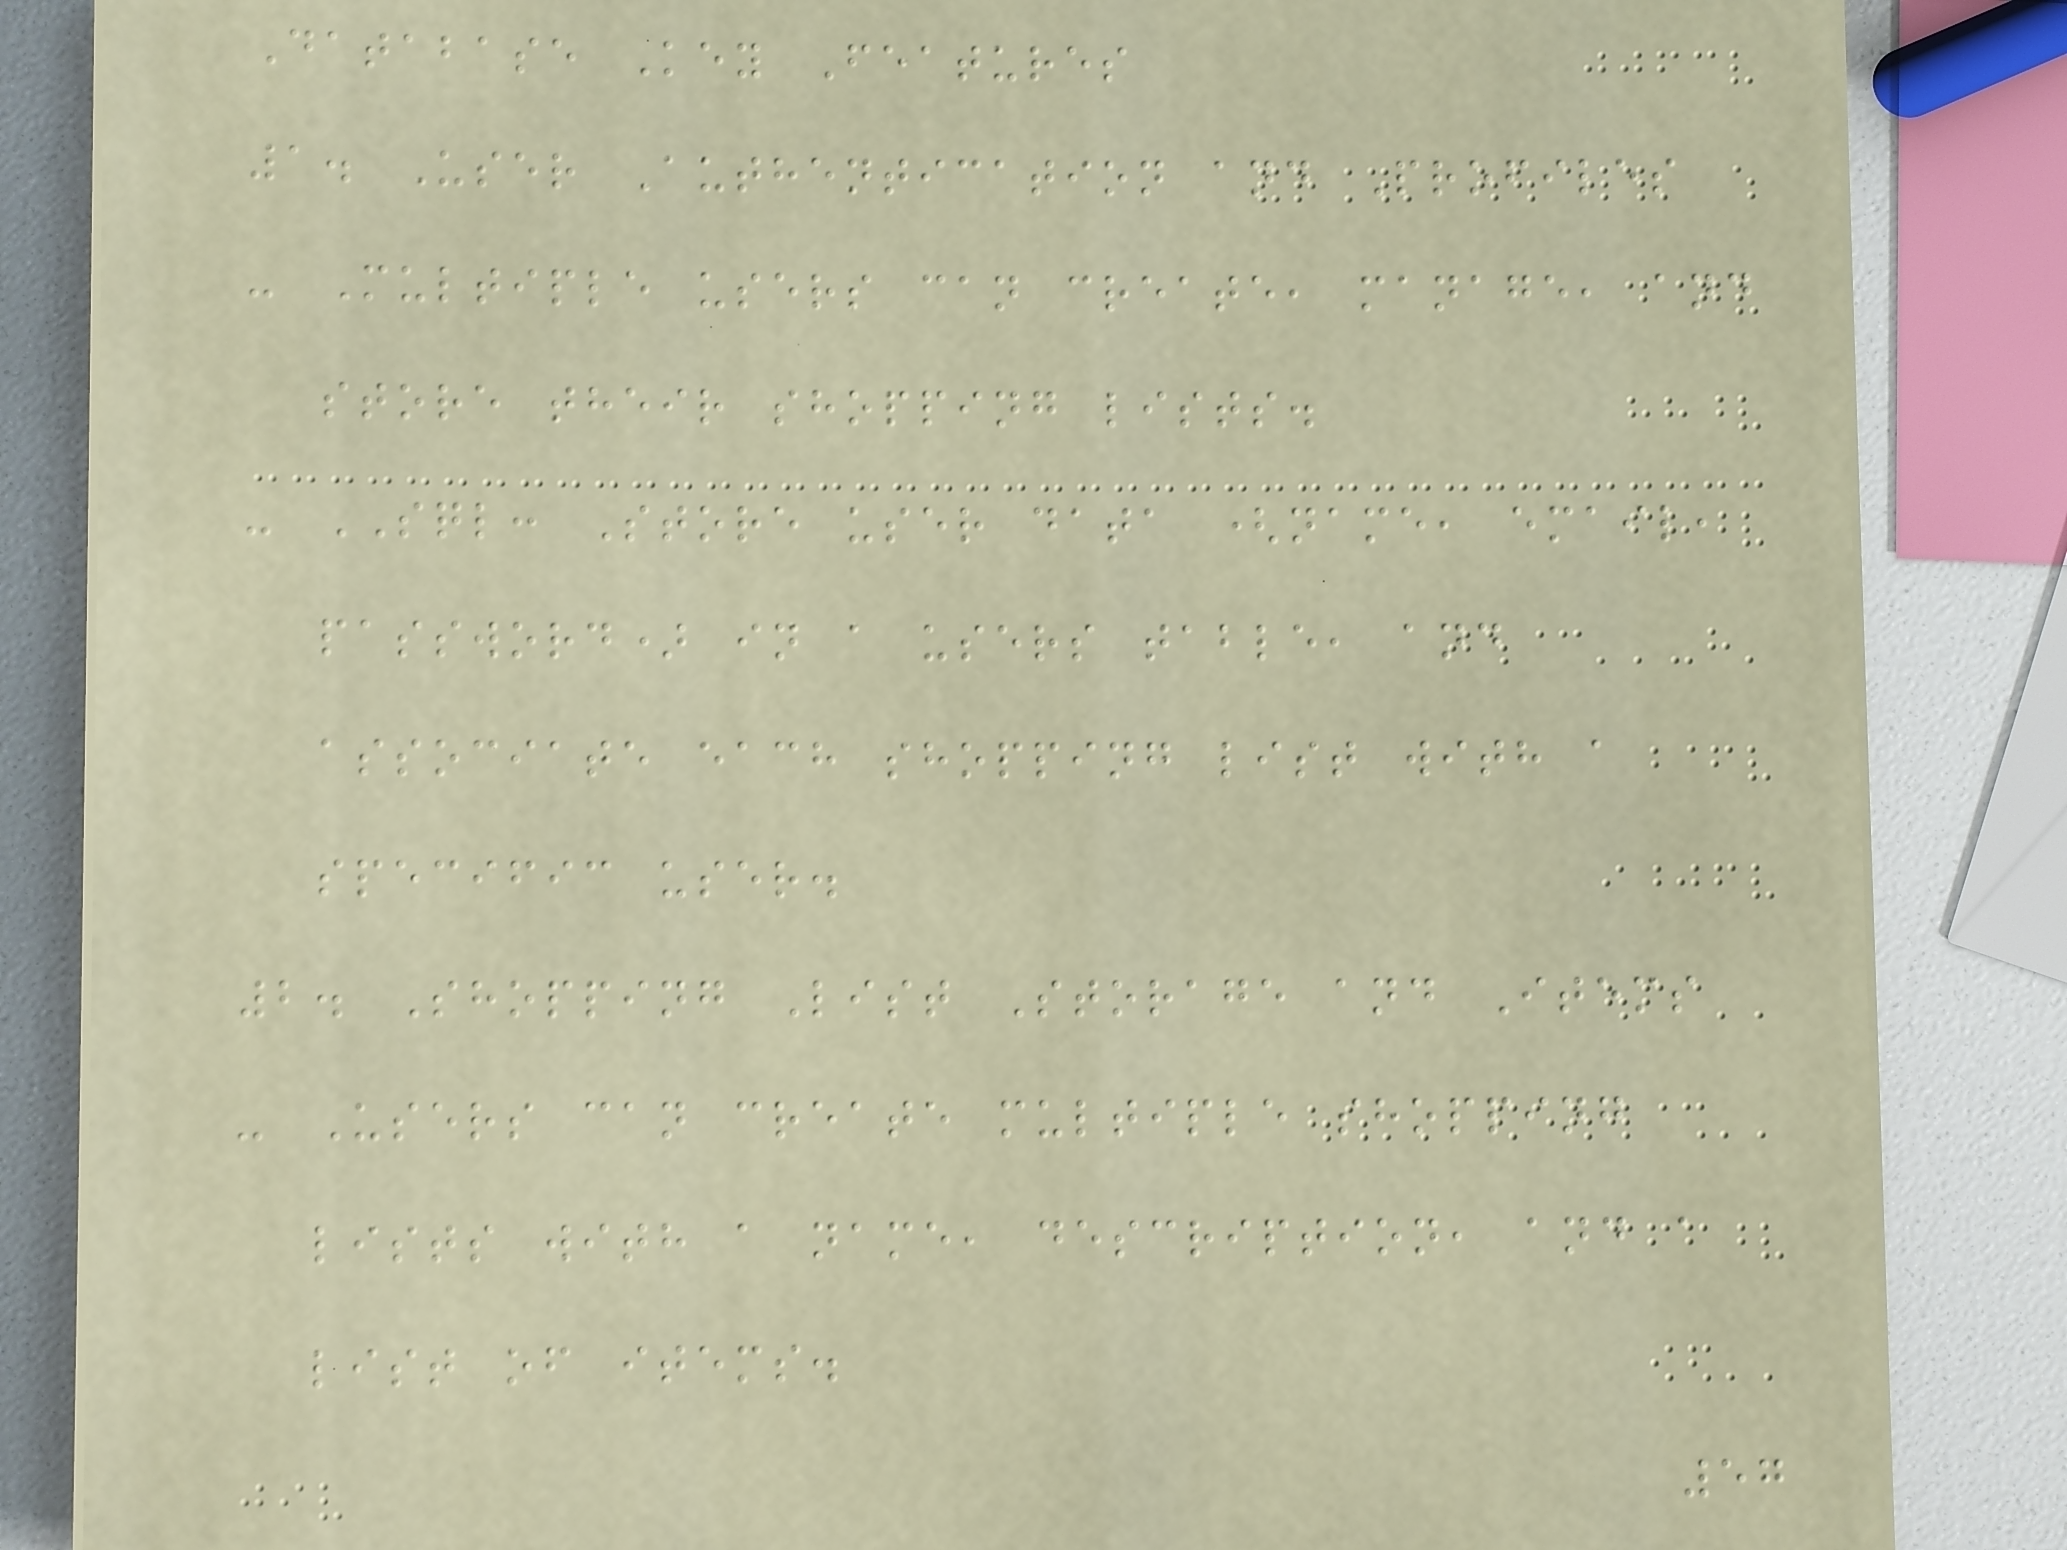Database Key Features
1. User Authentication and Profiles
- Multiple users can create, manage, and
store their shopping lists.
- SQL: Store user data (name, email,
password) in a users table, and
associate each shopping list with a
specific user.
2. Shopping List Storage and Items
- Users can create multiple shopping
lists with a name, description, and a
list of items.
57
